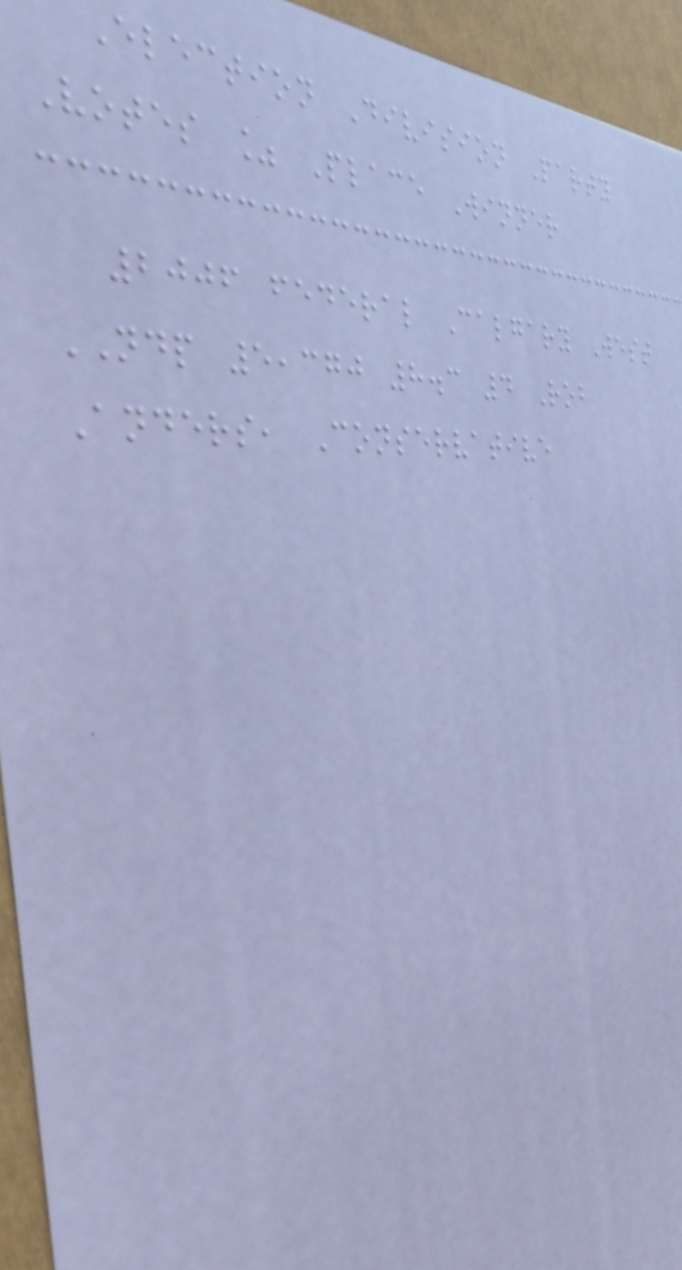Election Division Party
Votes % Place Winner
2006 federal Calgary West
NDP 5,370 8.3 4 Rob
Anders, Conservative
